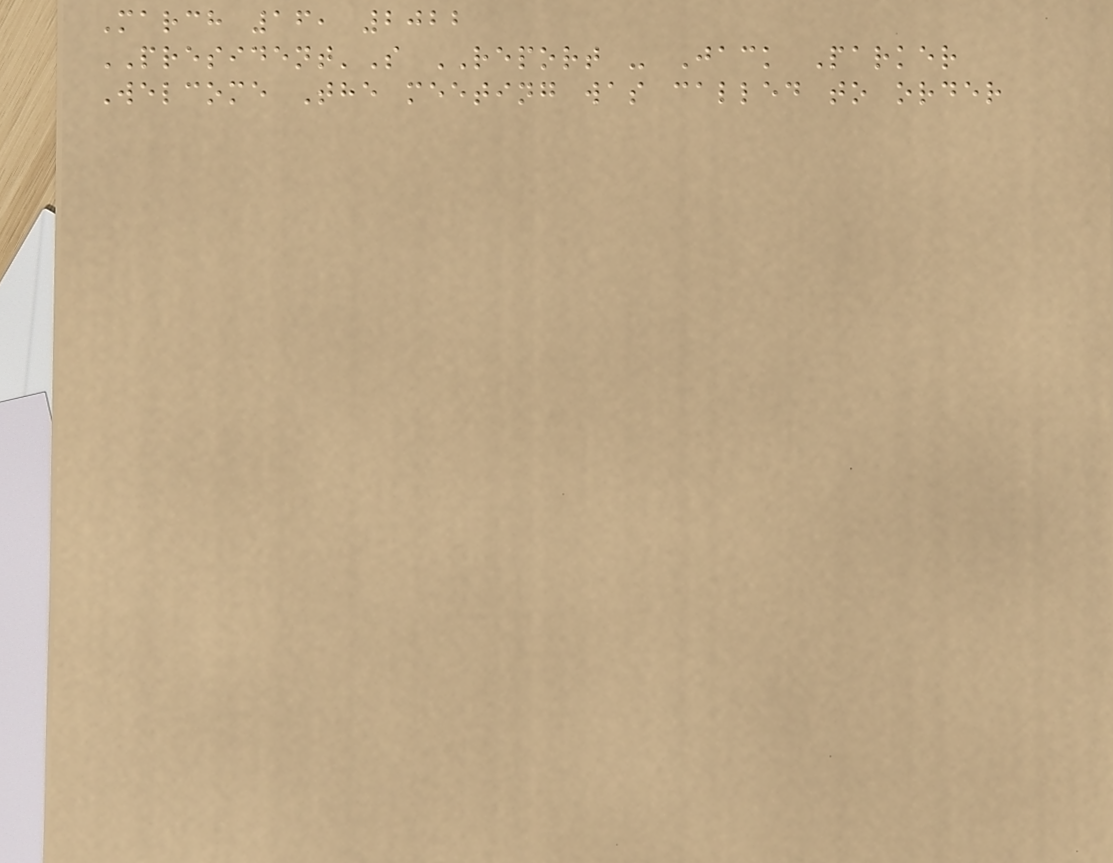March 16, 2022
PRESIDENT'S REPORT - Jack Parker
Welcome The meeting was called to order
